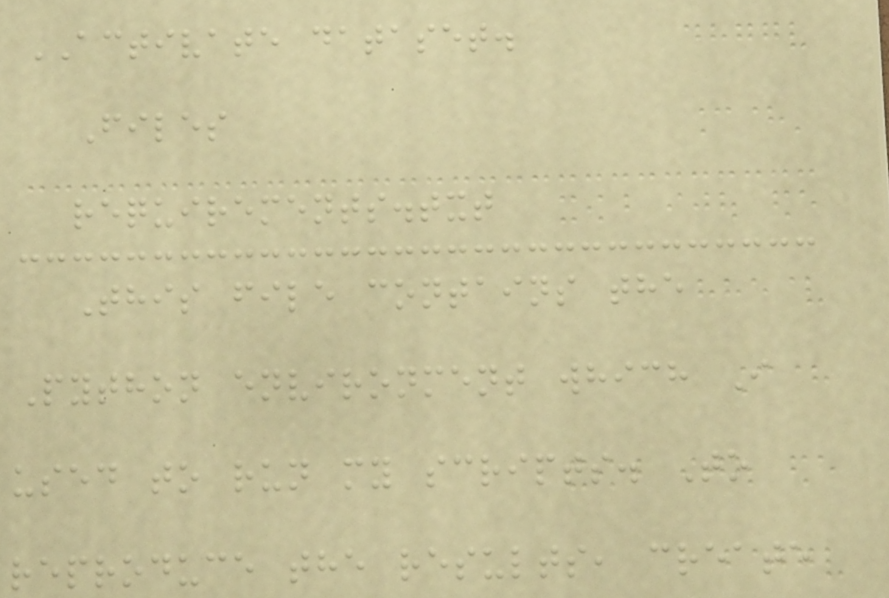ACTIVATE dataset.
Files
requirements.txt
This file contains the
Python environment which I
used to run my scripts. To
reproduce the results, create
